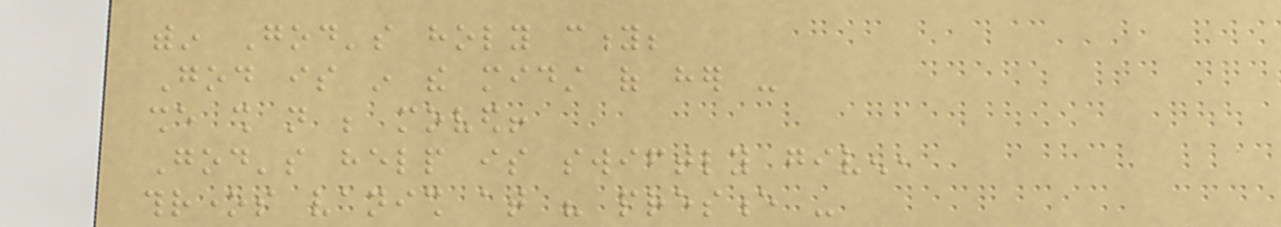within God's holy city;
God is in the midst of her -
she shall not be moved!
God's help is swiftly given,
thrones vanish at his presence -
